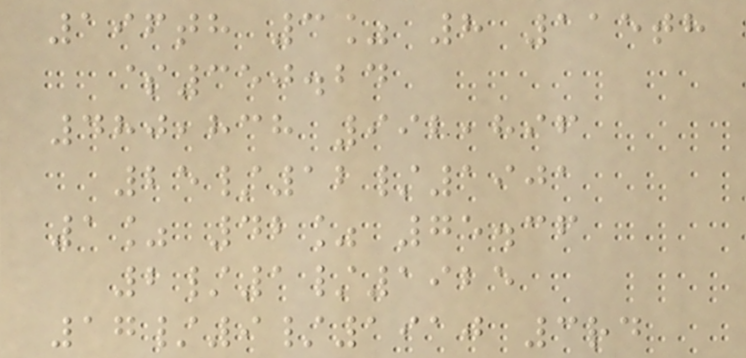196th 3% 8 115th
$350.24
480,838 992,896
25/12/1901
1% 42% 75.36
2/1/1925
17/9/1910 3rd
